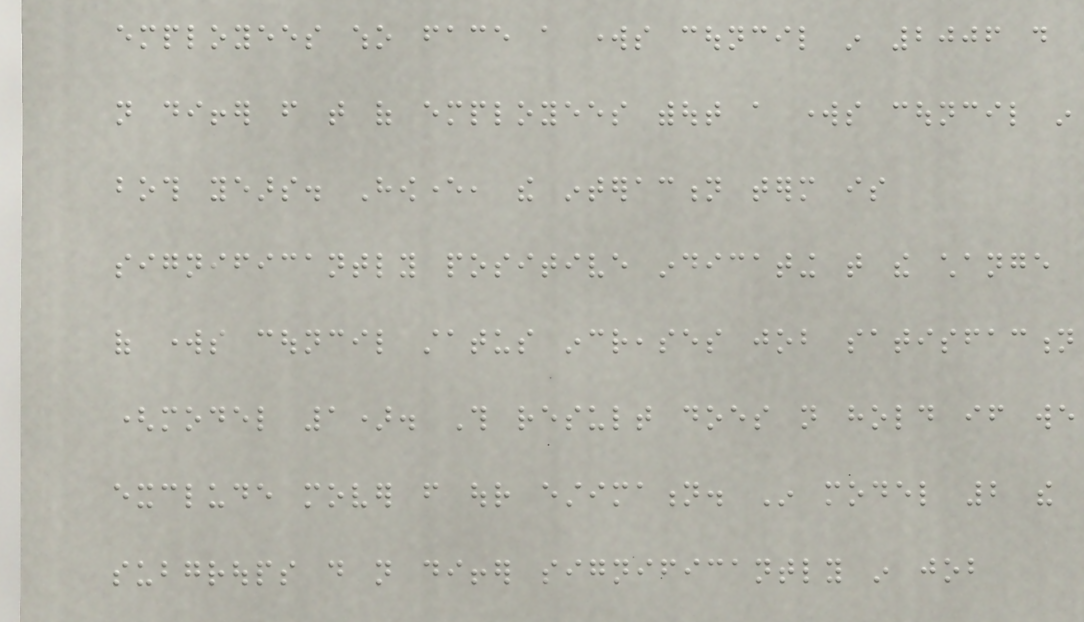employees who face a works council in 2006 do
not differ from that of employees without a works council in
both years. However, the interaction term is
significantly positive indicating that the change
of works council status increases job satisfaction
(model 1). This result does not hold if we
exclude mover from our estimation. In model 2 the
subgroups do not differ significantly in job
